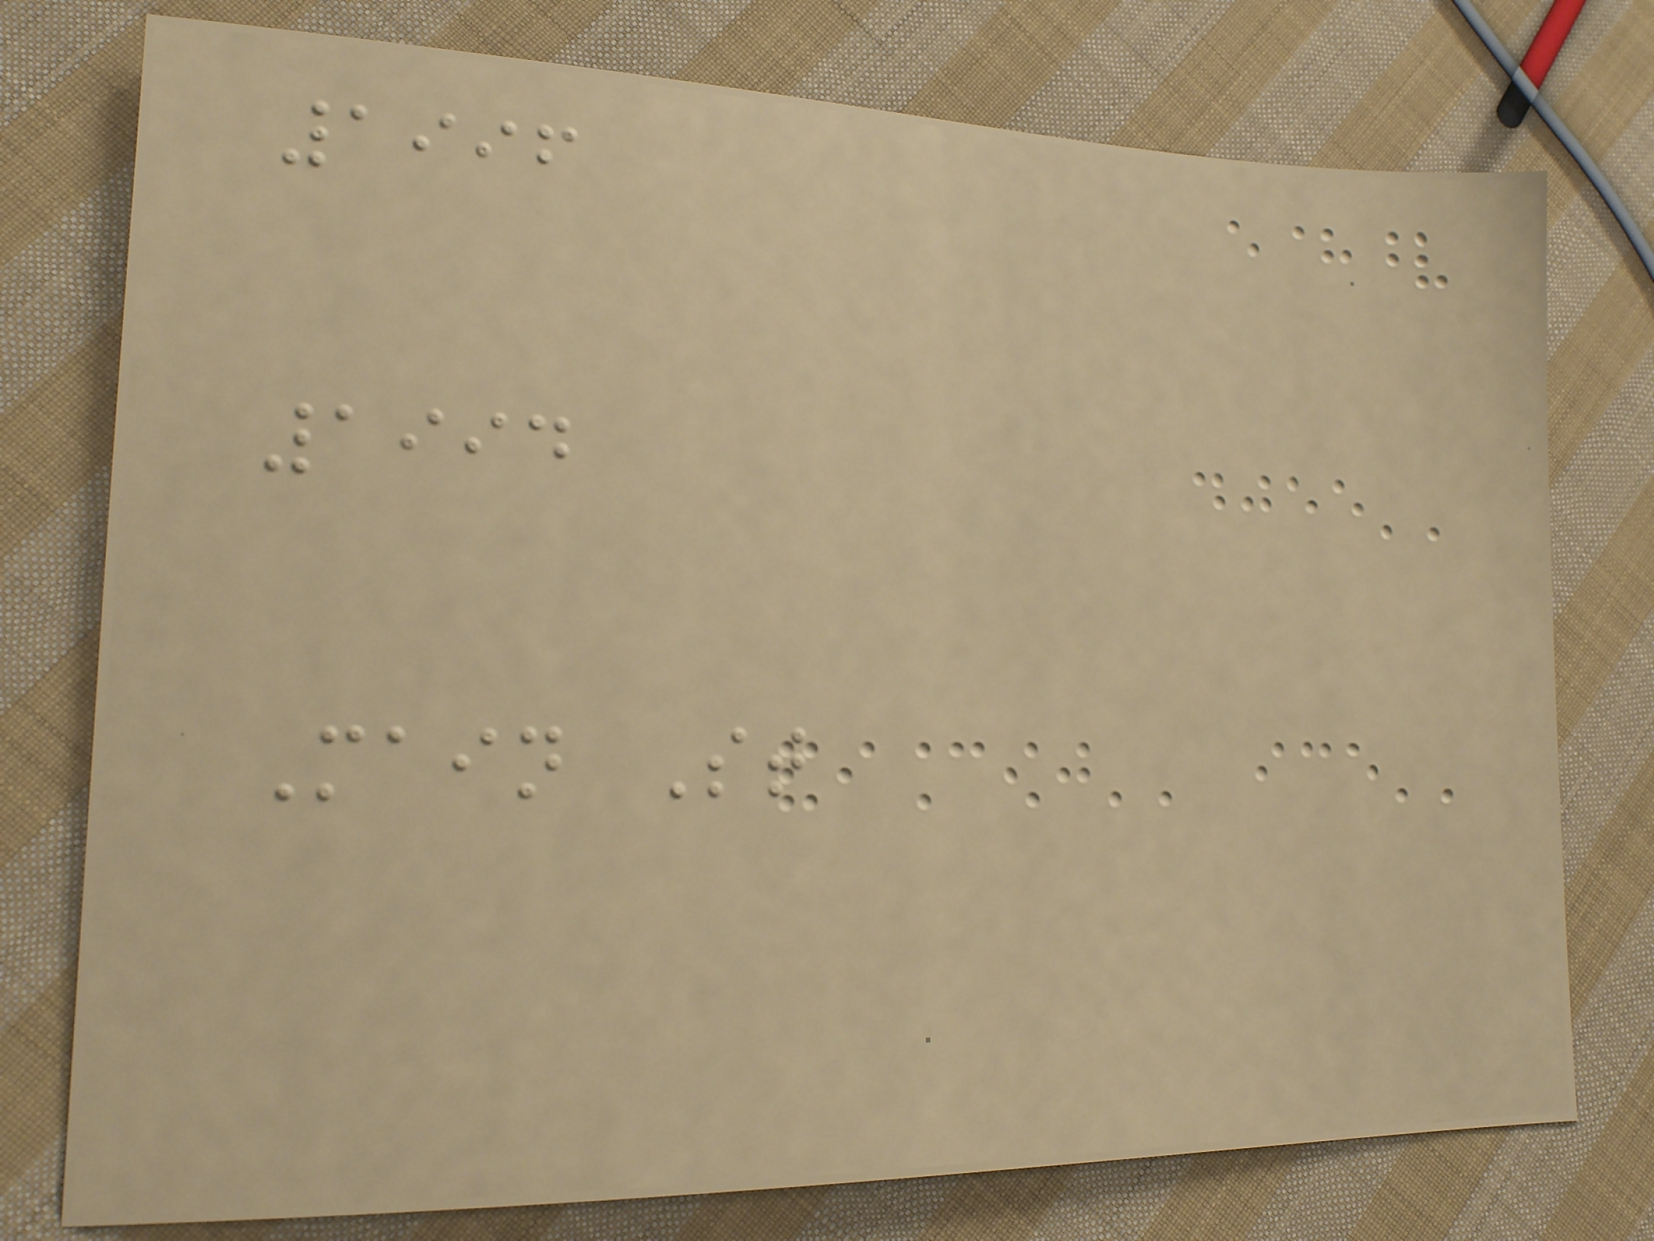1996
1994
Main St
